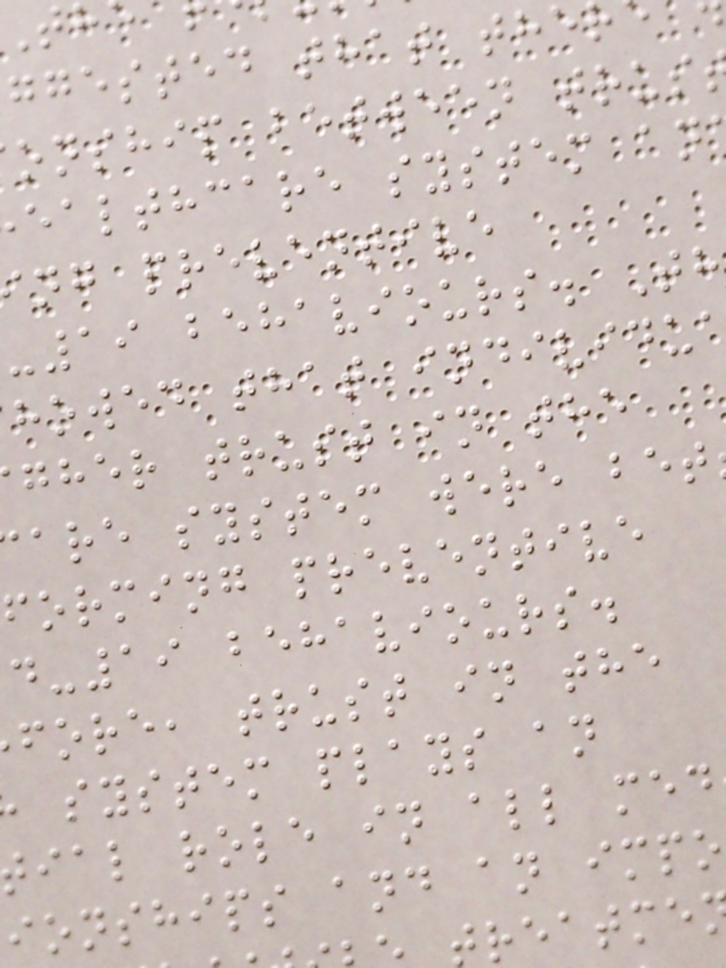ggested that the
onship between trus
ealthcare system an
ng preventive
-19 behaviours. Th
howed that individu
gher trust in the
are system were bet
forming preventive
d-19 behaviours.
fore, trust in the
system plays an
ial role in all med
ionships and an impo
treatme
